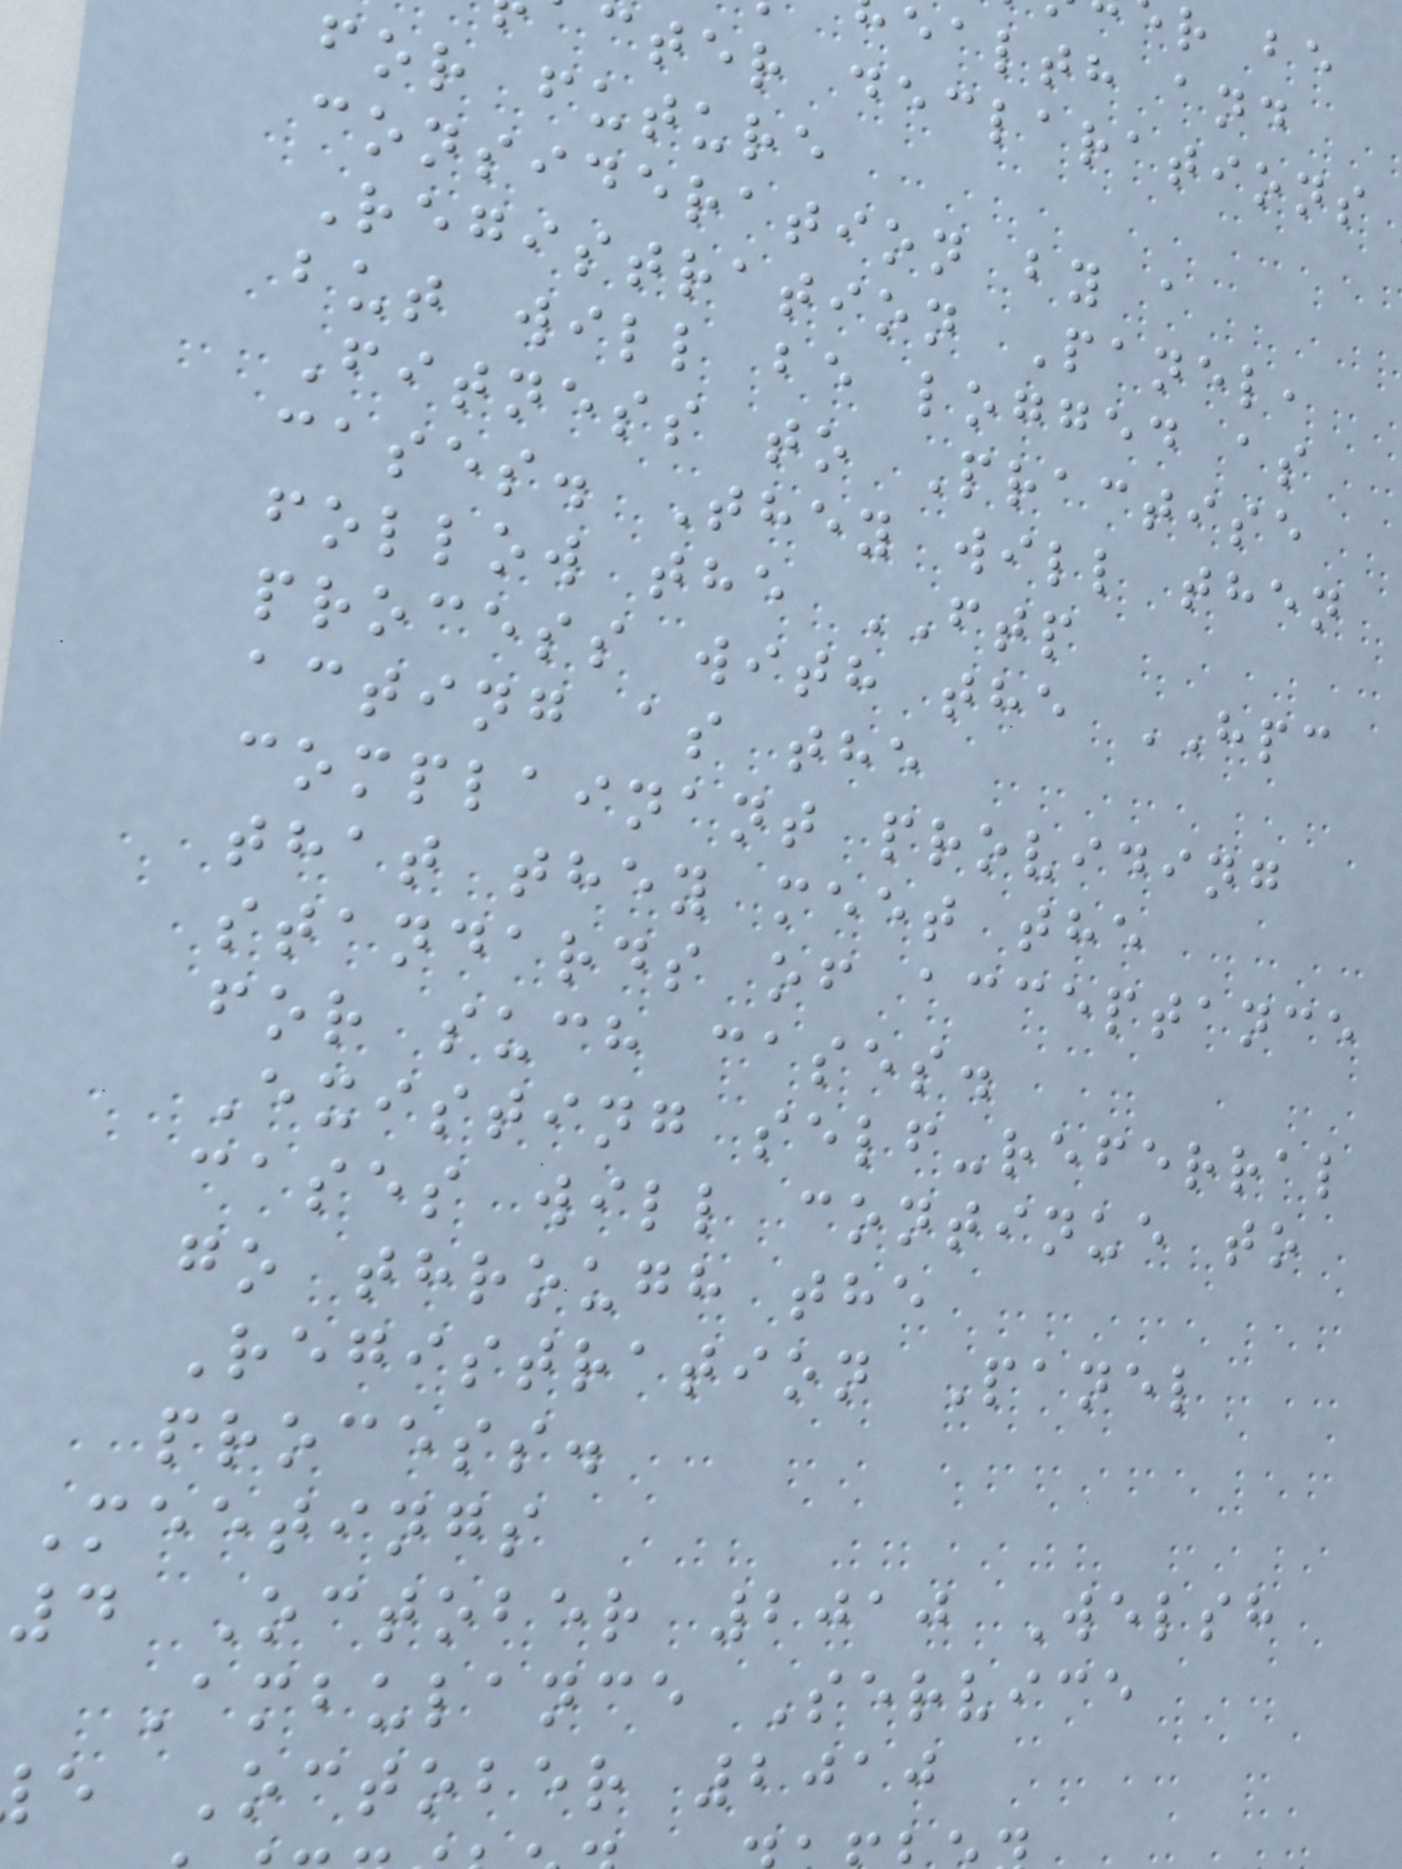ealth and
cter declarations
for future
consideration by a
Registration Panel,
but will be logged as
Fitness to Practise
cases. They will then
follow the FTP
process with the HPC
acting as the
complainant providing
that they meet the
standards of acceptance
for such cases.
Existing self-referral
cases will continue to
go through the
Registration Panel
process.
Meetings
4 October 2010 Welsh
Ambulance Service
e October 2010
